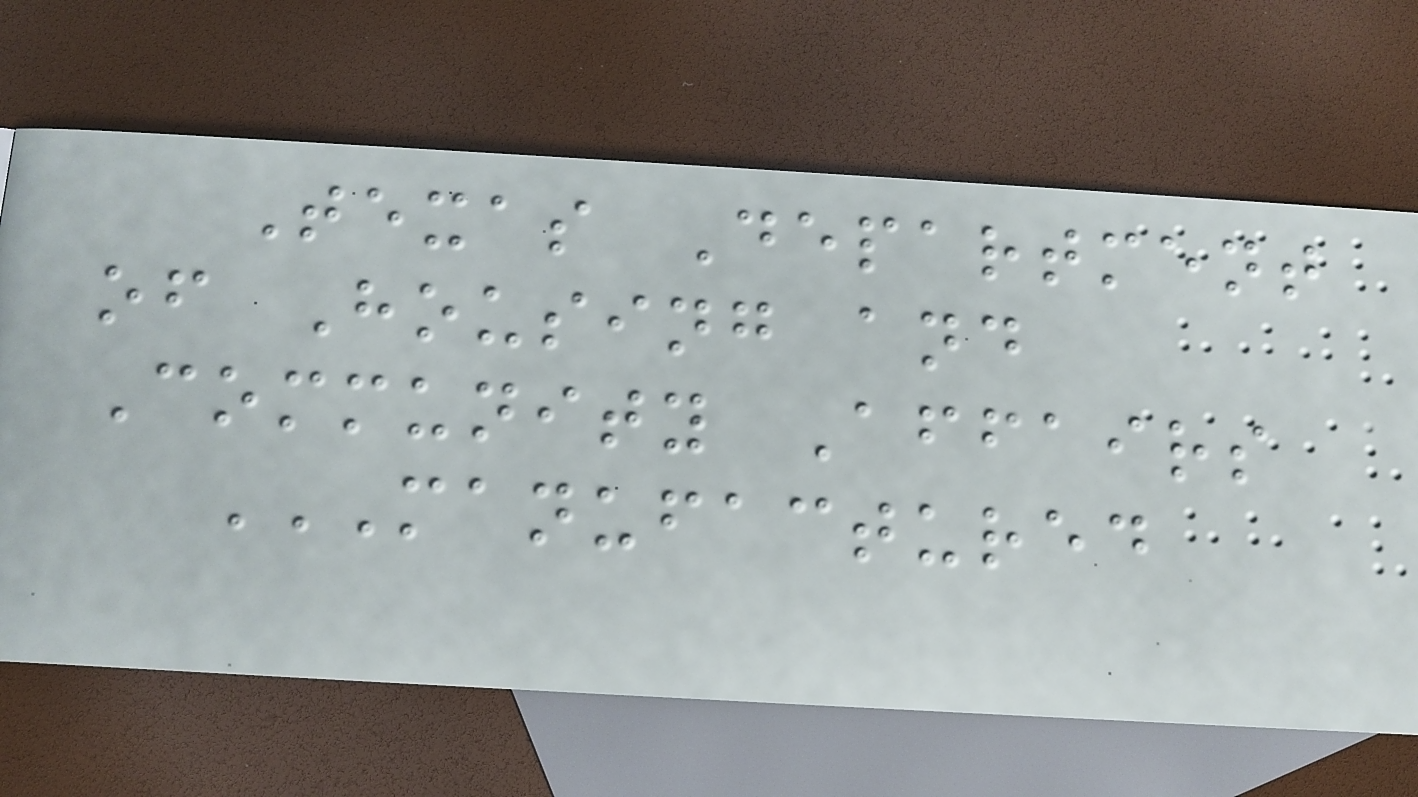Texas Department
of Housing and
Community Affairs
MANUFACTURED
